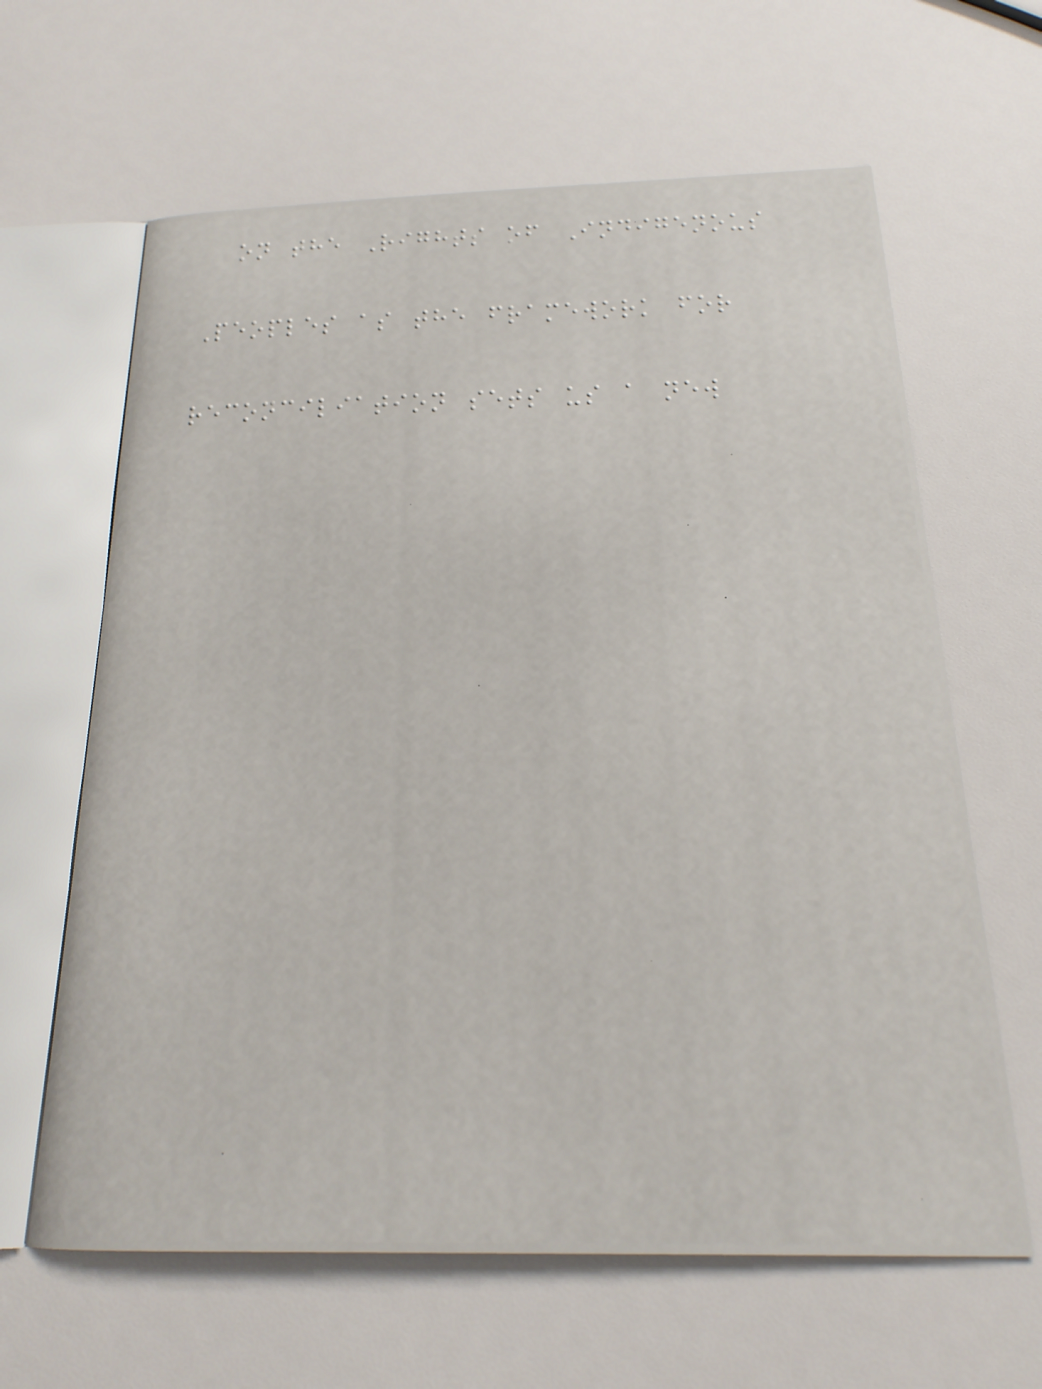on the Rights of Indigenous
Peoples as the framework for
reconciliation sets us a new
